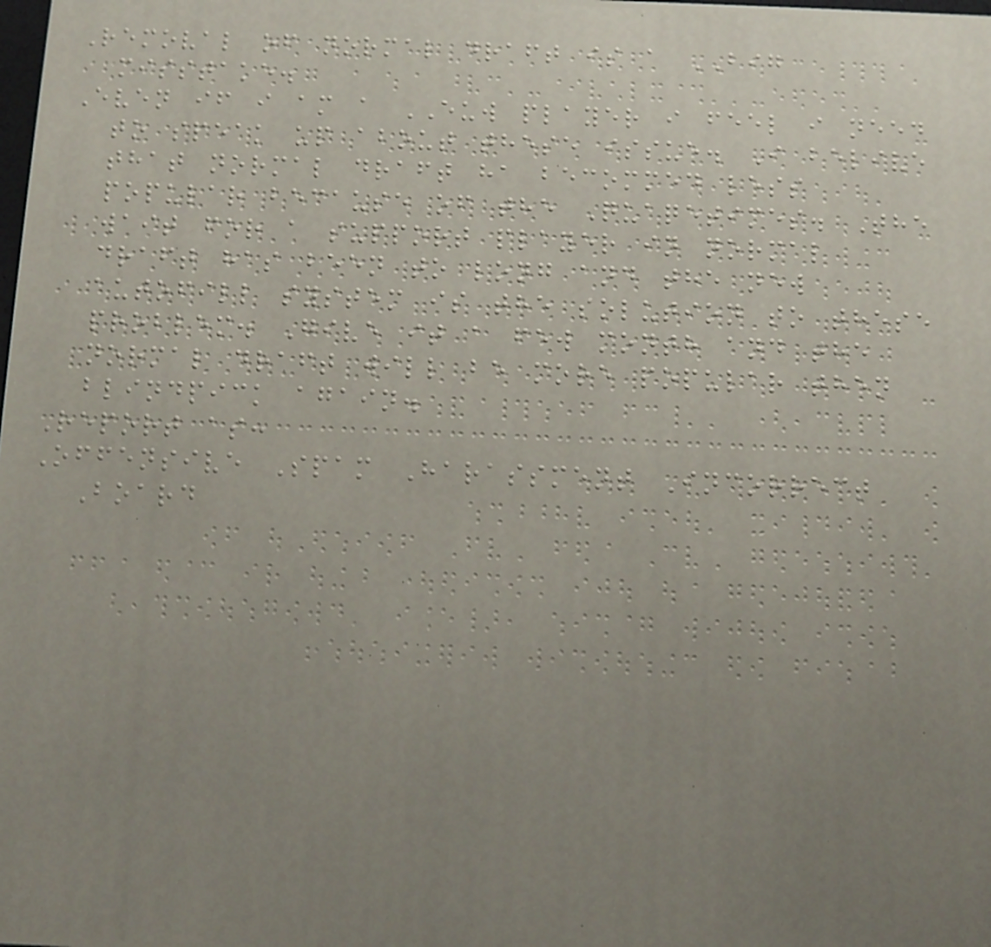Removal of normal draft is a BIG
misstake.
Even if i am a EUW player i feel i need
to speak up about these issue. I belive
that normal draft ha becommed less
popular because of the Quaqetimes. The
wait for a support player in normal
draft has been to long and the new
autofill system is the solution to these
problem. Give it a few month and the
normal draft will be more popular then
blindpick again.
Report as:
Offensive Spam Harassment Incorrect
Board
